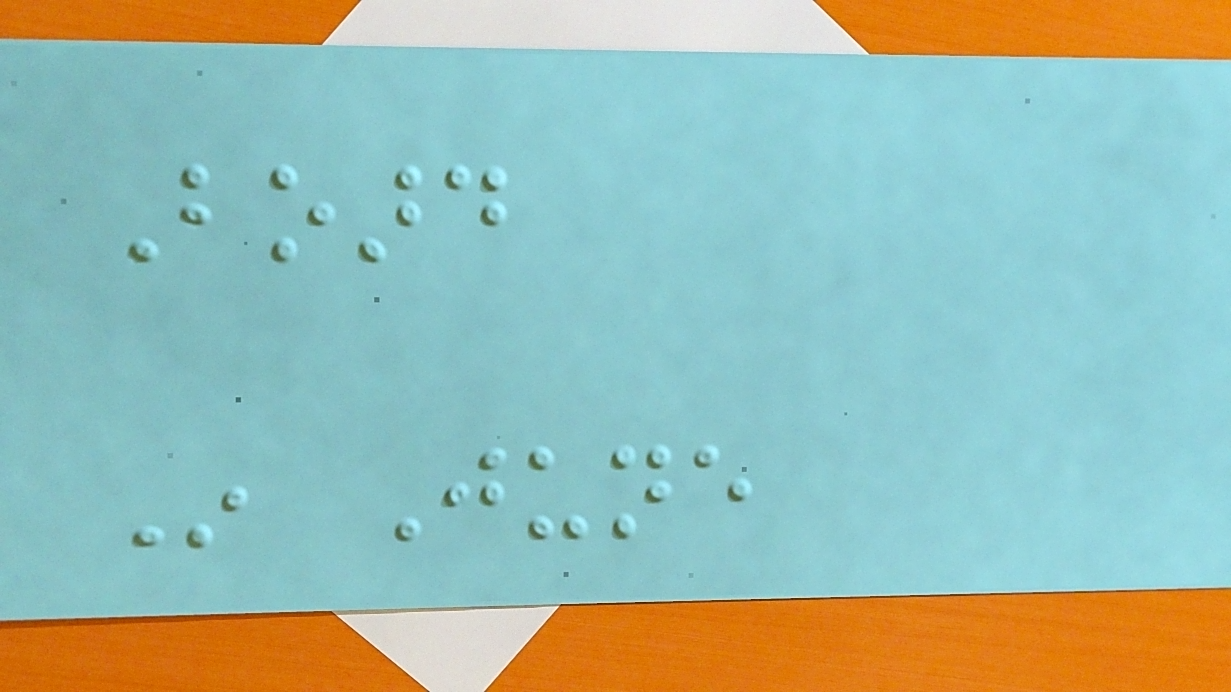Board
In June
